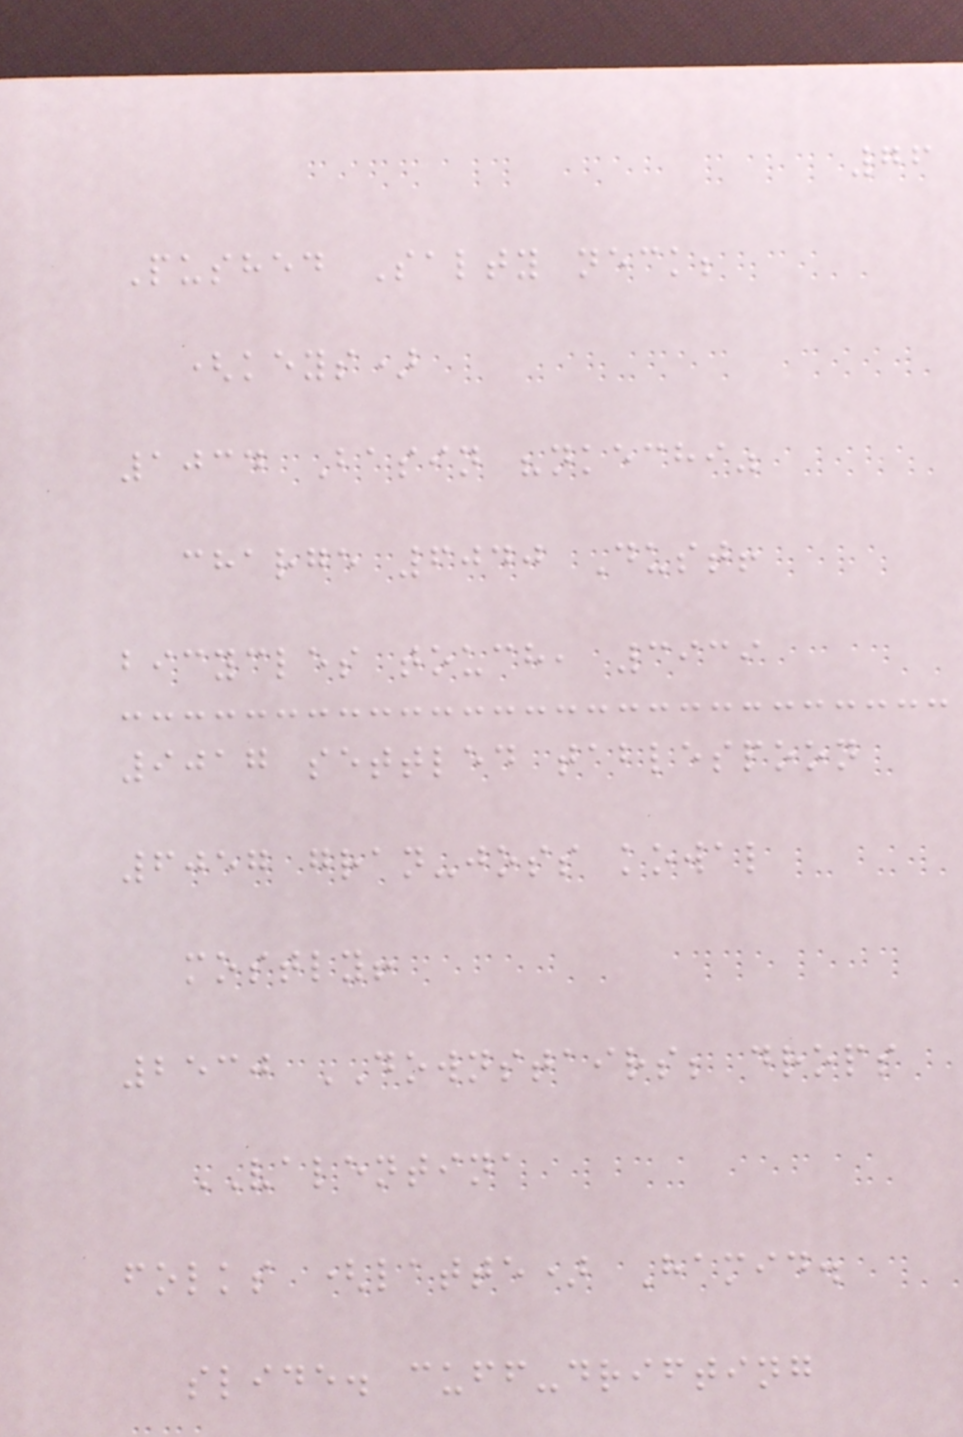76
Pushed Salty neck;
(keys)
1034 Basin "nkechi"
charge 6040 Dust!
bicycles touch, 3939
9017 settled tablespoon
6057 gran-joss kowal
mostly!
2530 DOWNSTAIRS; drops
VALENTINA
folks (latte) Hamid.
slide. cuff-drifting
